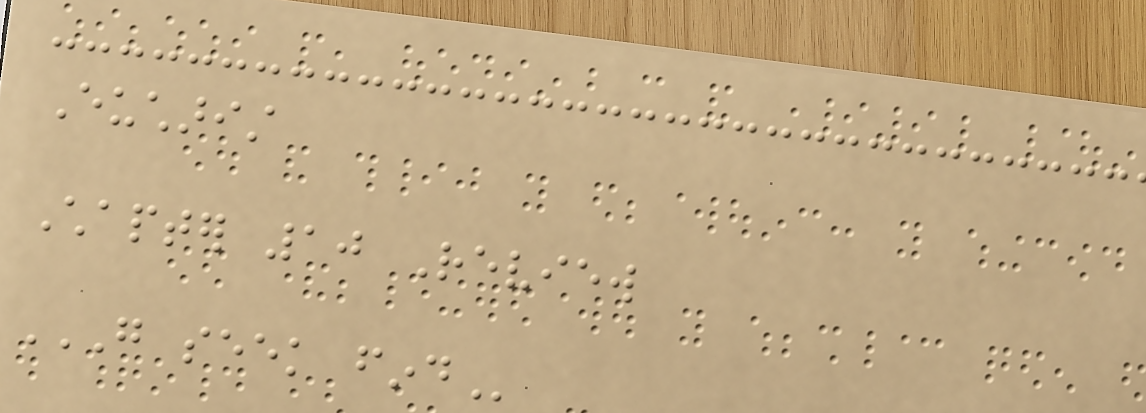Eucharist
Chapter 10 Review
GO SEEK FIND
